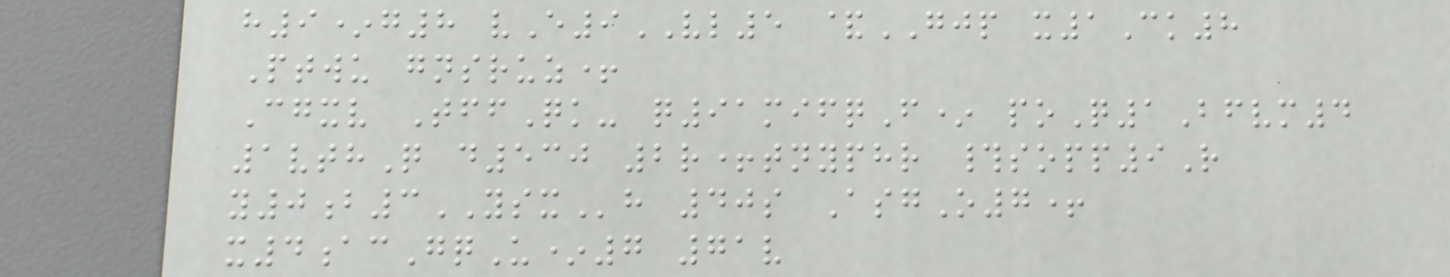h9*g8 vE9VL5 &GJP x1Ck8
Ptwu gnsruz+
Cgxv TffQk- q91mifqF* poQ1Bfvm4
1vthQ d530 2r+tnyphr #sopp9R
y0b3YSXh 40s AsgO7+
x4acGqU*7 71v
